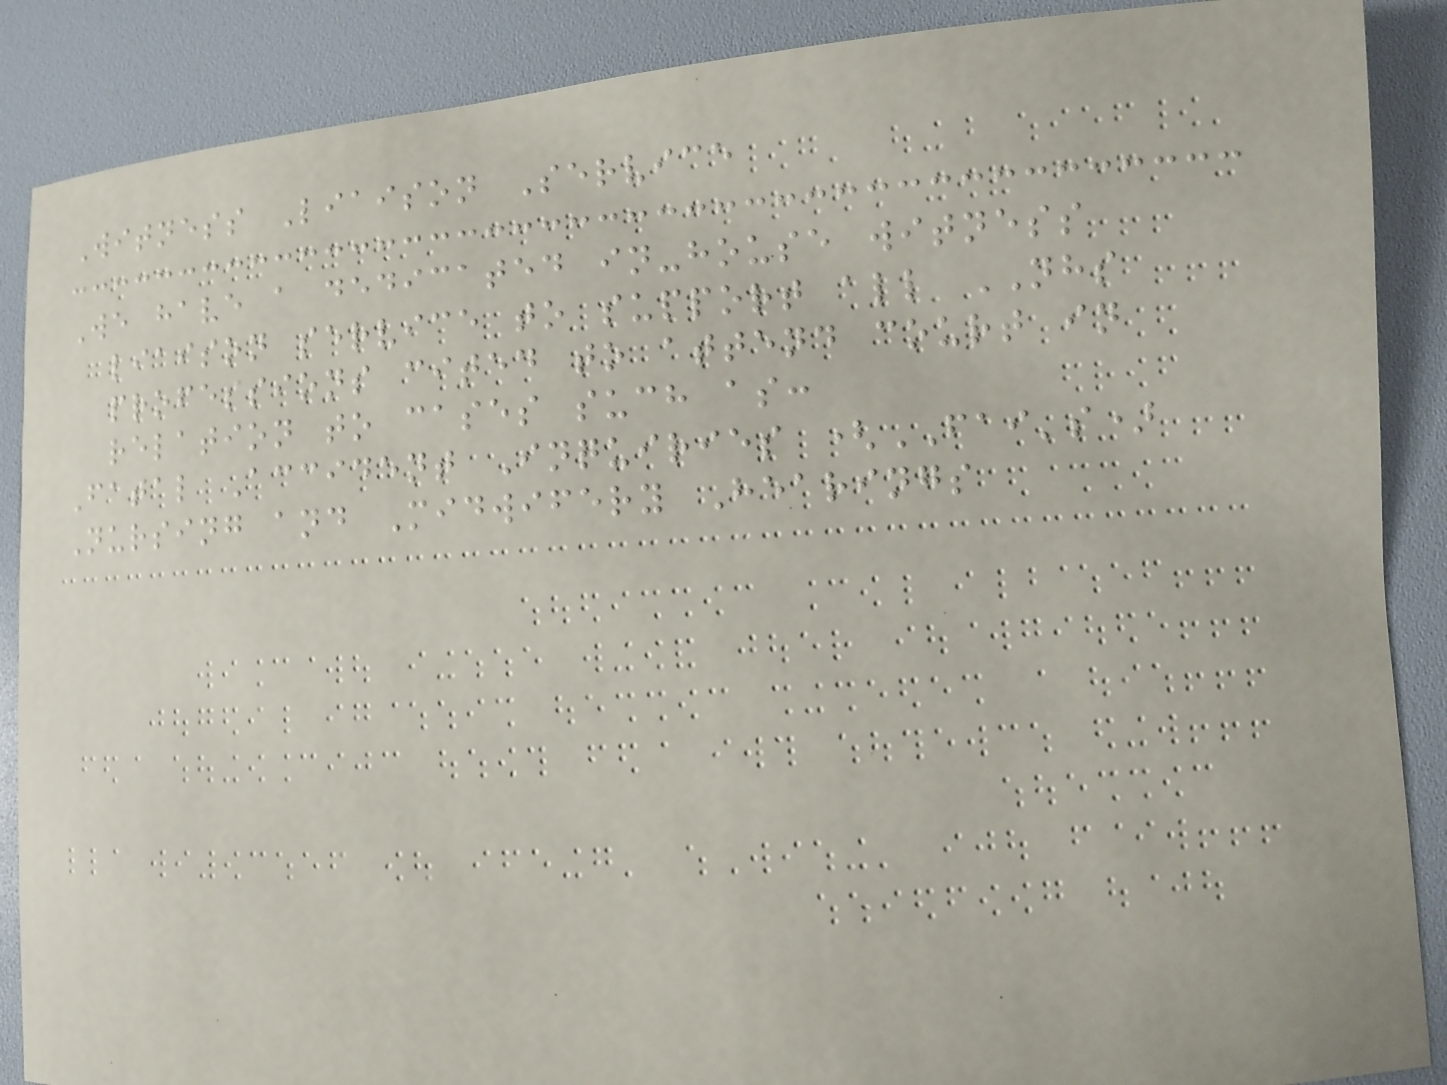Witness Liaison Service
We have a dedicated in-house witness
liaison service to support all NHS
professions cited to attend court in
relation to cases such as:
Fatal Accident Inquiries (FAI's)
Nursing and Midwifery Hearings
